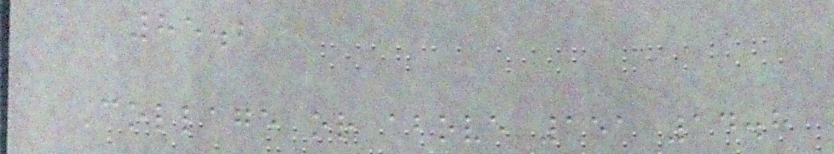85.2
Collage or above 151 14.8
